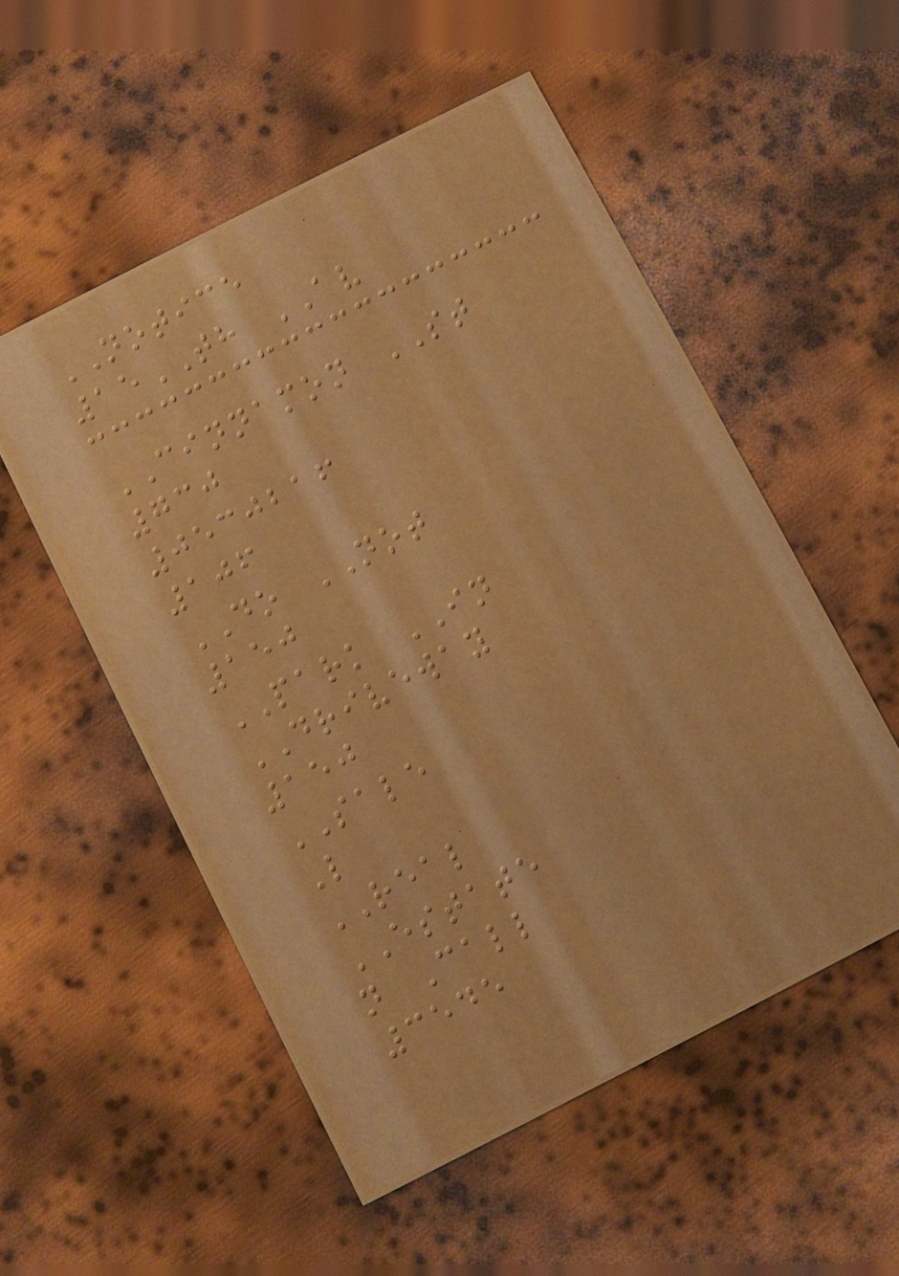NOTICE
15TH AV
CINNAMON ST
730
0530216
106
DO NOT
150
PARK IN
DRIVEWAY
150
SALE
L
REAL
ESTATE
n Call
3545
